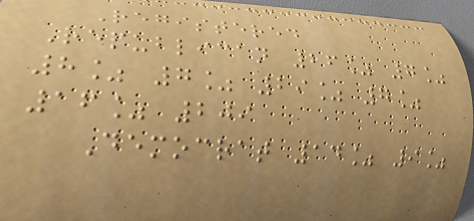Registered
Republican 26% 7%
8% 7% 29% 7%
16% 209
Democrat 14% 9%
